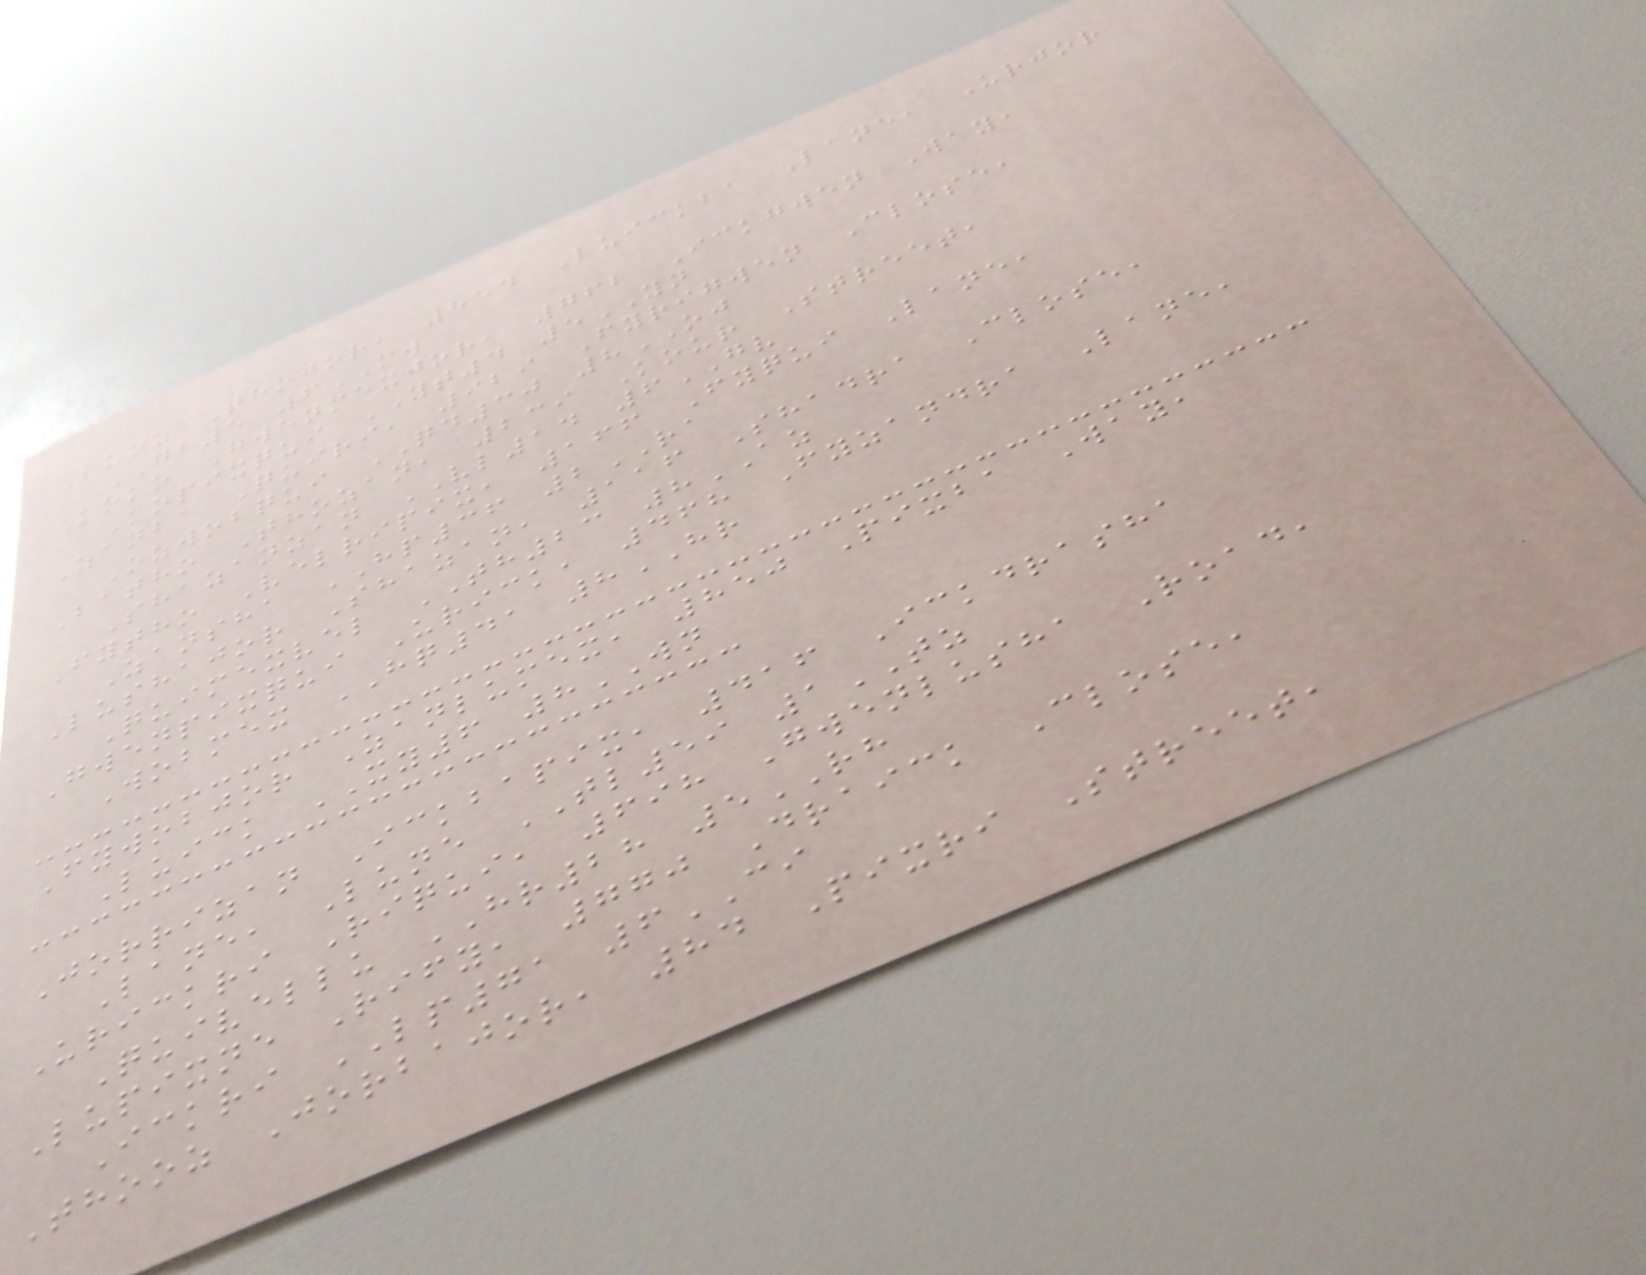Luoz Thojor, 854 Luickba Lane, Urjor
GB5 6MW
Koko Gwenmexjor, 762 Ickgwen Way,
Kopixqui YT4 5YN
Zanba Quiri, 929 Fyrigwen Close,
Ozwobqui QD30 8OJ
Batho Thozan, 239 Kour Street,
Shazanzan VL14 6GV
Fytho Velripix, 166 Fyqui Lane,
Zansha HP36 2RA
Lushajor Shazan, 116 Shadra Close,
Quimexvel TH23 8AZ
Gwenpixqui Urick, 468 Fyzandra Lane,
Wobmex HQ41 8HR
Fywobjor Zanlumex, 850 Pixba Way,
Luick XY6 8WN
Jorrizan Ickbapix, 416 Ickdrasha
Lane, Lune TL59 1TZ
Urickri Riqui, 698 Gwenlusha Road,
Quivellu HR28 5RH
Lupixne Rify, 770 Draick Close,
Ickri LP71 6CI
Thooz Jorbajor, 84 Pixri Street,
